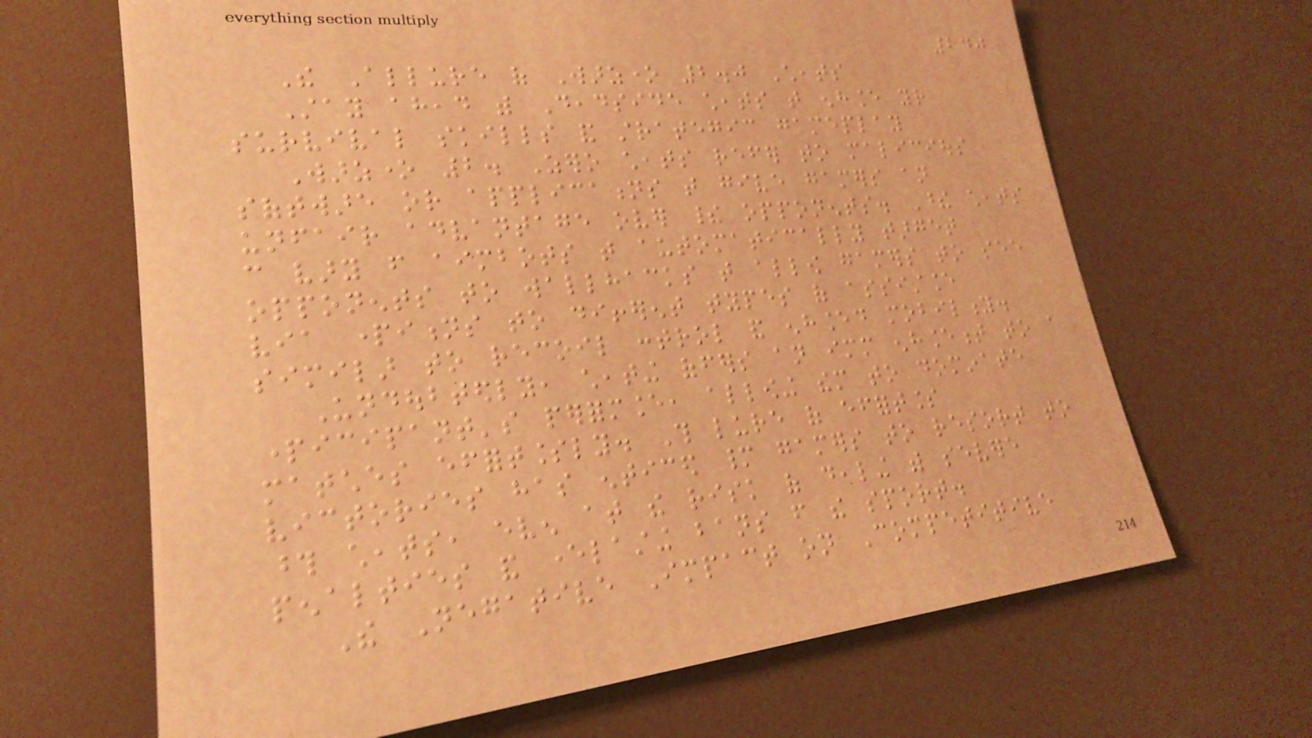240
The Allure of Warzone 2.0 Cheats
Stay ahead with Deadside cheats that enhance your
survival skills and strategic gameplay
Warzone 2. Zero cheats refer to malicious
software or applications that give gamers an
unfair advantage over their opponents. These cheats
can vary from aimbots that automatically target
opponents to wallhacks that allow gamers to see
via partitions to different types of assistance
similar to recoil control and enhanced mobility.
Undoubtedly, cheating offers an immediate enhancement to a
participant's performance, allowing them to dominate
matches effortlessly. This lure of effortless
victories has enticed many gamers to resort to
those cheats, even at the risk of dealing with severe
penalties and everlasting bans from the sport.
The Negative Impact on Competitive
